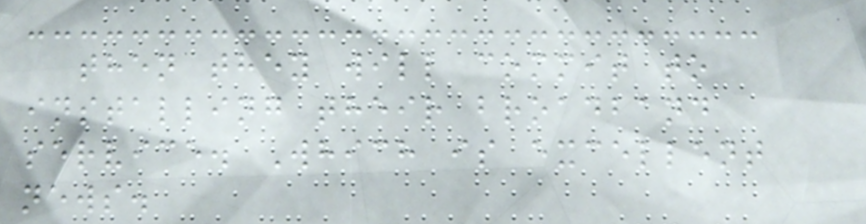then they will commit to
installing their broadband
service. Which is excellent
news.
